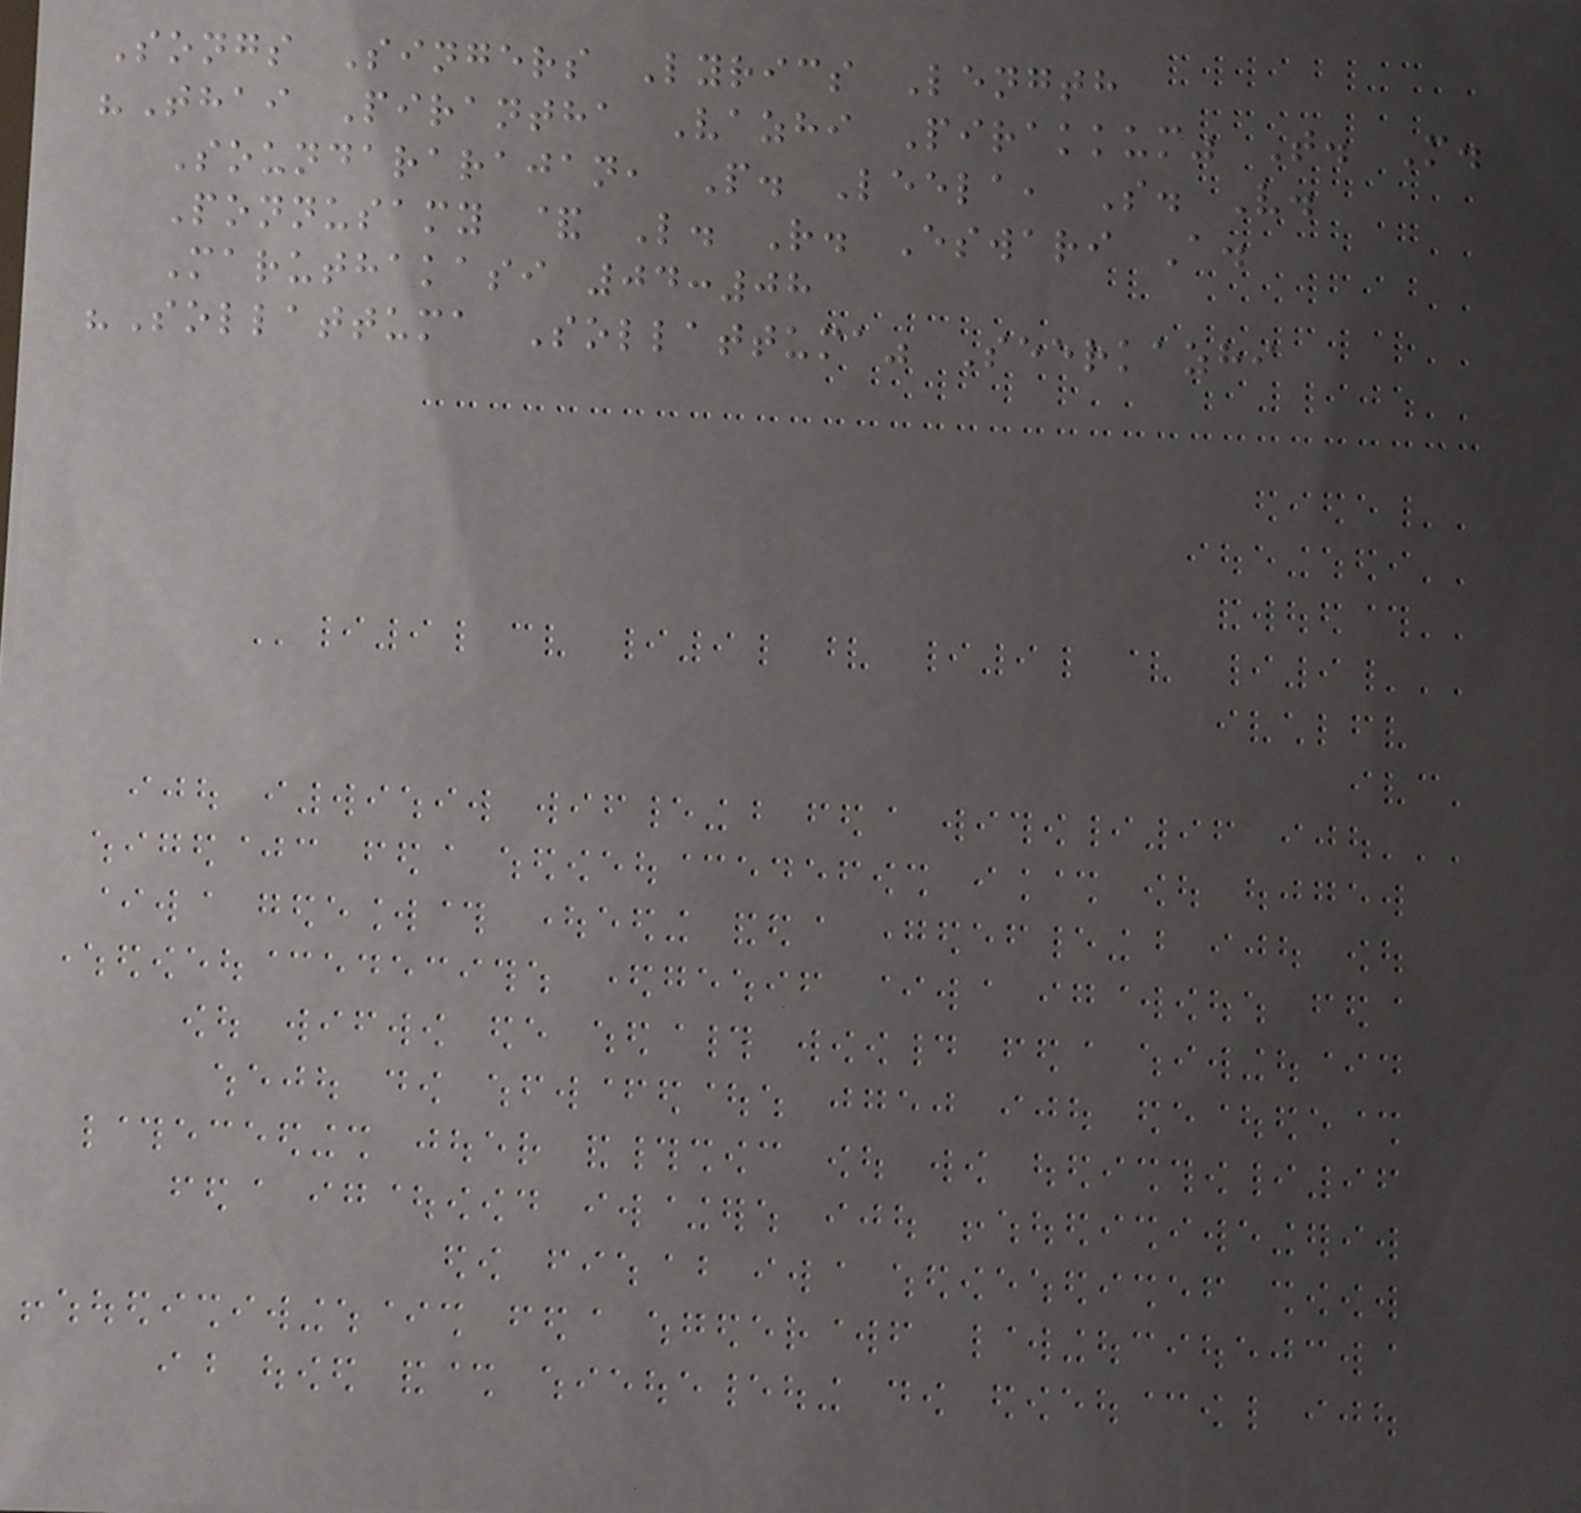Songs Singers Lyrics Length
"Thai Pirantha Vazhi Pirakkum" T. M.
Soundararajan, P. Leela, S. V.
Ponnusamy & L. R. Eswari A.
Maruthakasi 04:08
"Sollattuma Sollattuma" Seerkazhi
